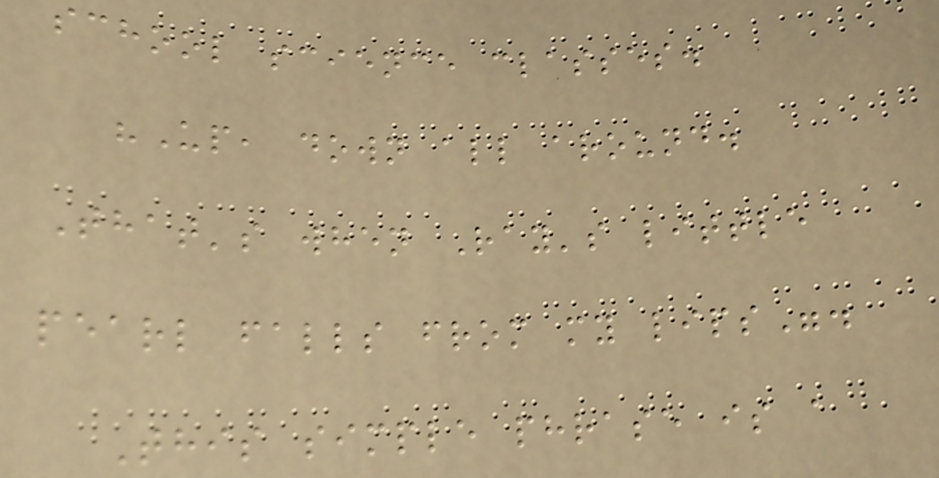school science classes.
"Up, down all around.
That's when Ray's little
pearl falls from my lips".
This simple phrase is a
